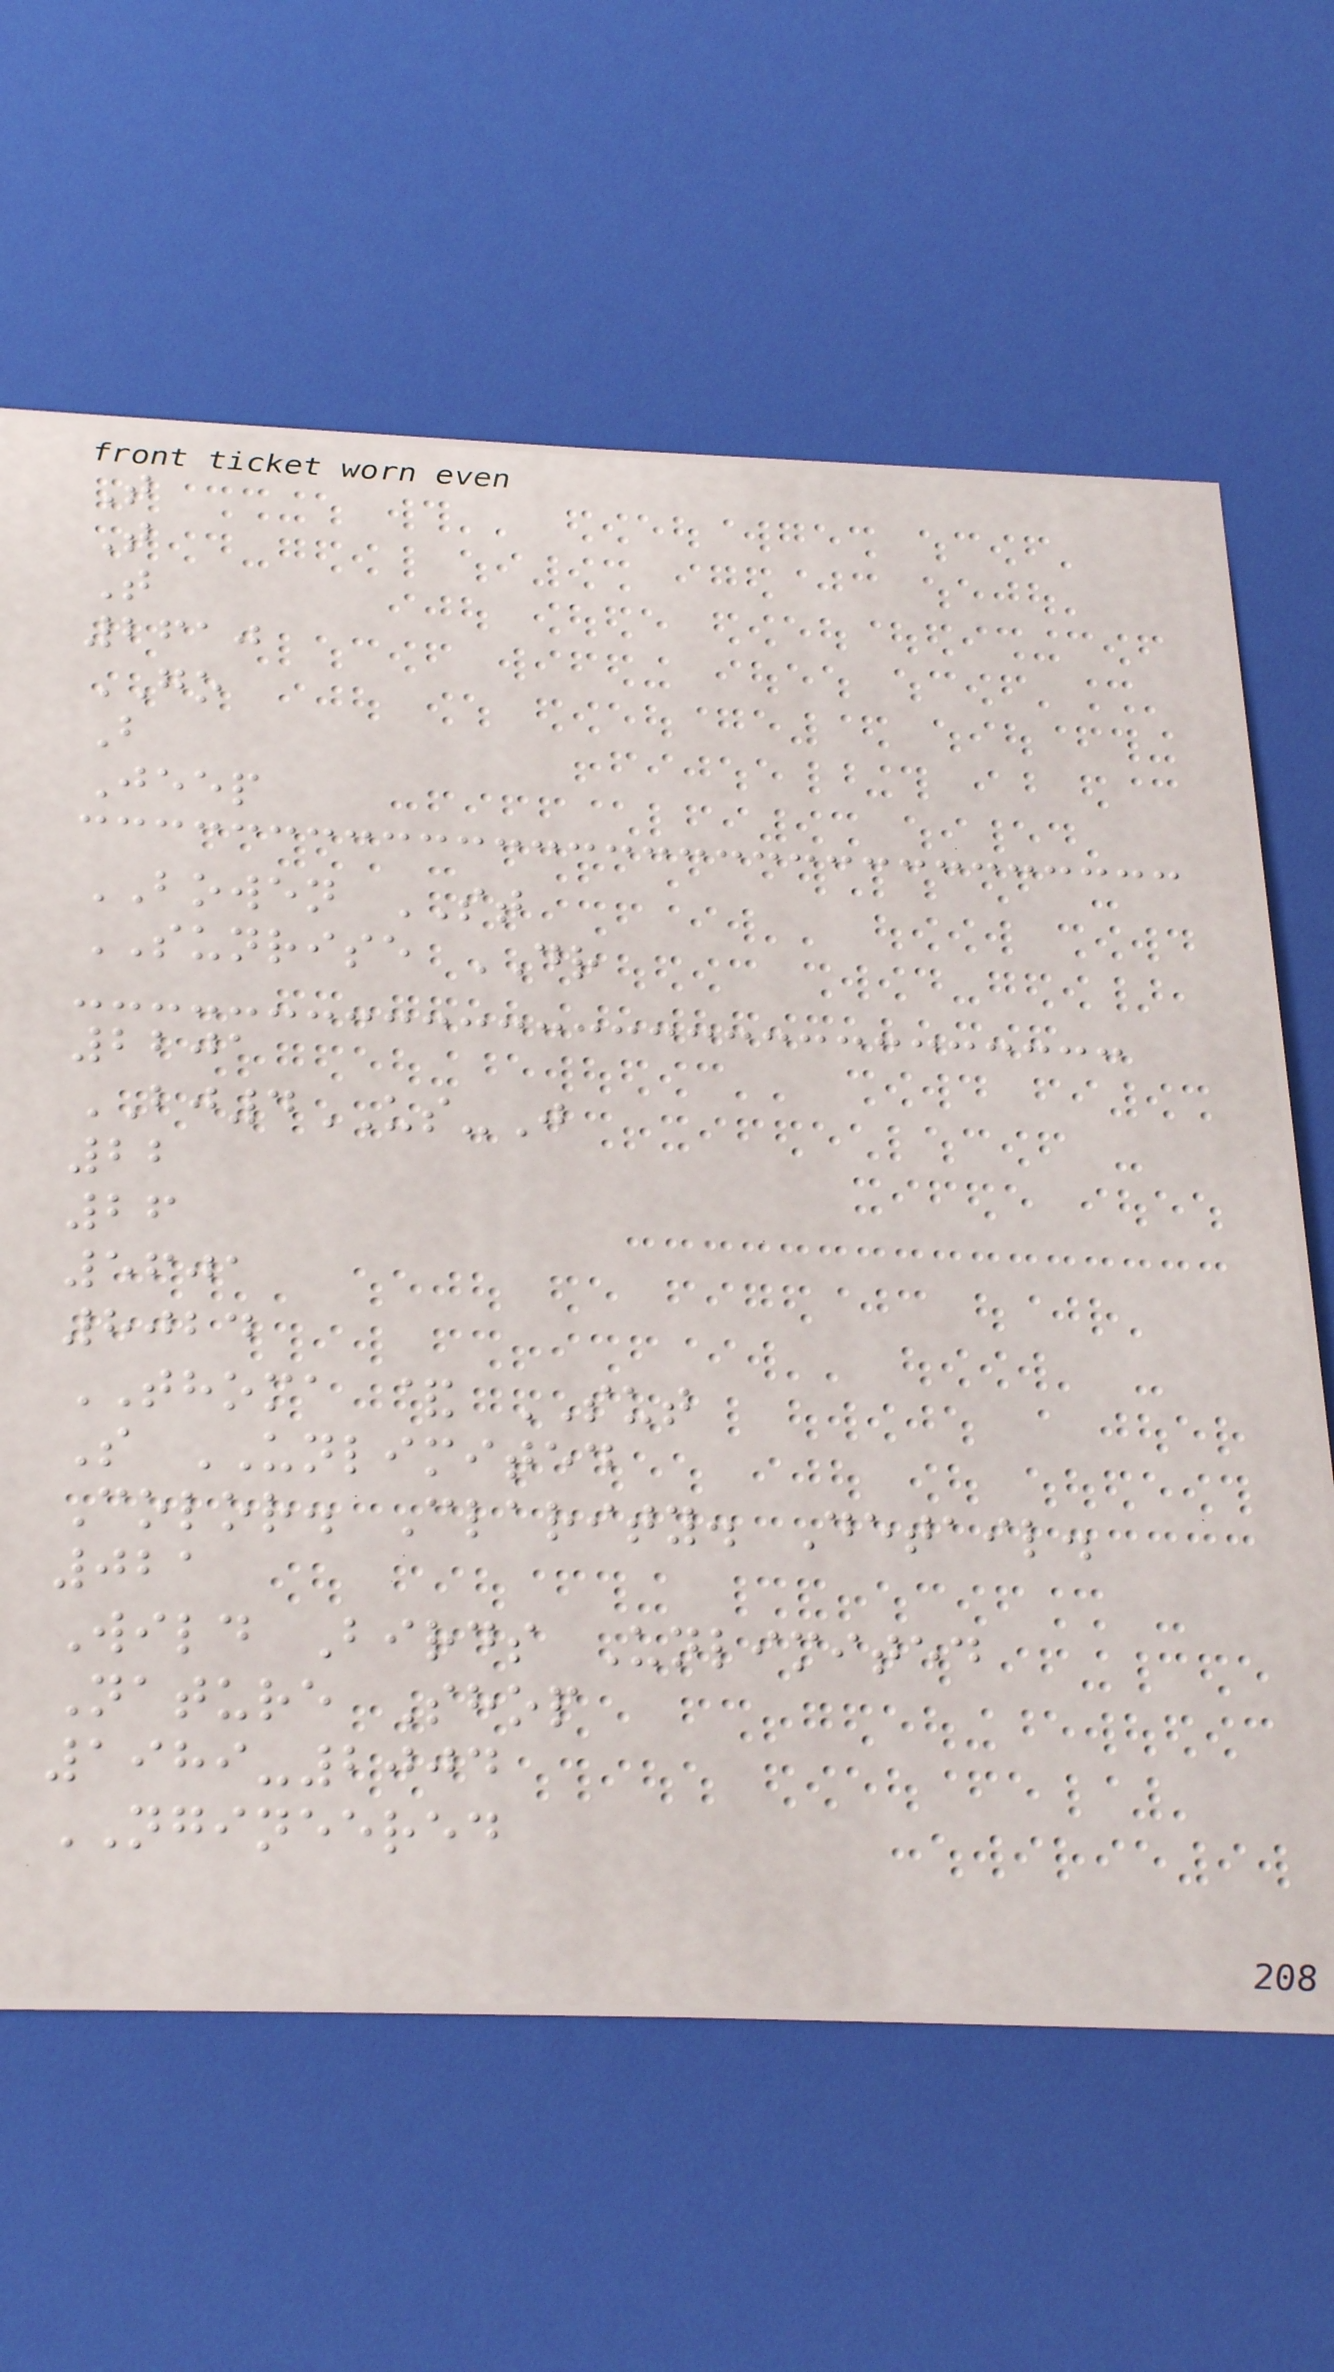T
T
T
2610
GO
B
Jeep
BOWEN ST
SUNRISE DR
2201
BJ4US-J
22
26
5601
8024
THOMA & SUT
S UNLIMITED
Color. Clarity. Detail.
021
Wild Birds Unlimited
Nature Shop
1989-2004
NGINEERED
